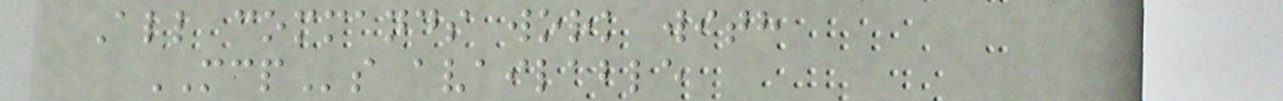All commands work with
MCPs available
